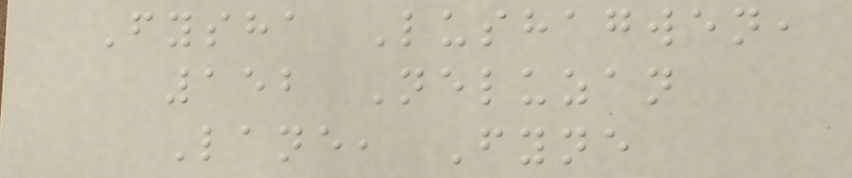Fysha Lushagwen,
152 Neluzan
Lane, Fyne
